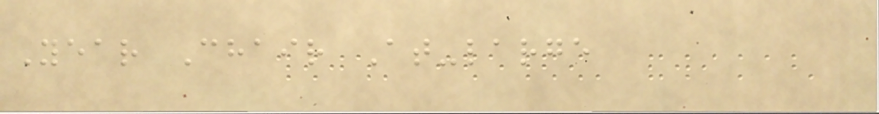Year Chair At-large
